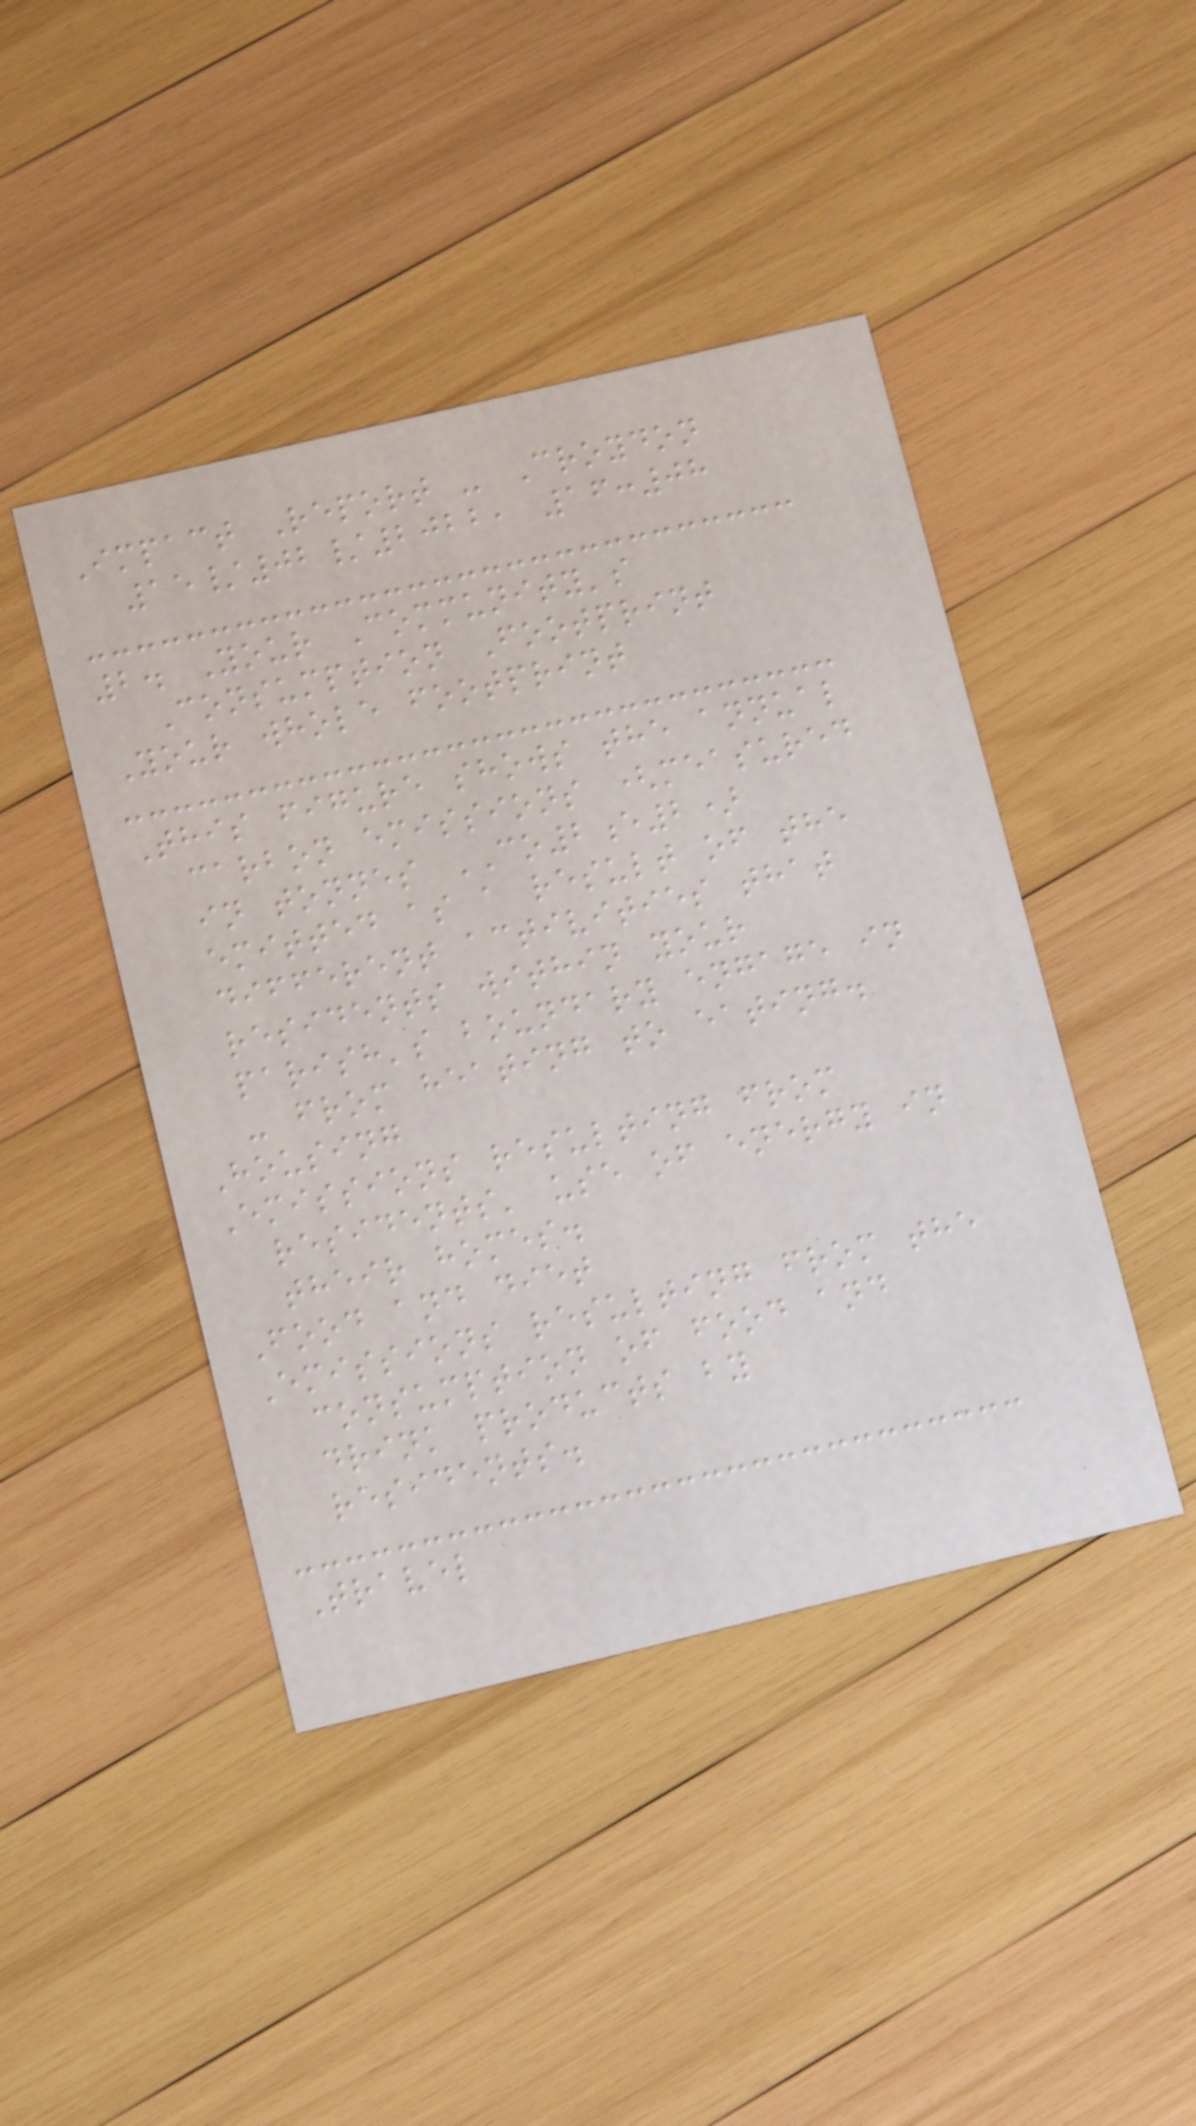Impact Report - Croydon
15/02/2022, 16:08
2. Your Community's
Consumption Footprint
Your whole footprint
This figure shows the annual
carbon emissions (measured
in tonnes CO2e2)
emitted as a result of the
different activities that
residents within your
parish's boundary engage in
- from heating to eating.
Housing
Emissions resulting from
residents' use of energy in
their homes.
Food and diet
Emissions resulting from the
consumption of food and
drink products by
residents.
Travel
